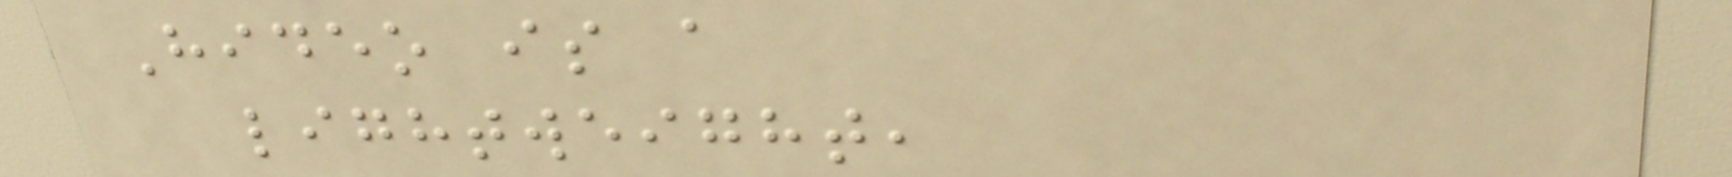Hideo is a
lightweight,
